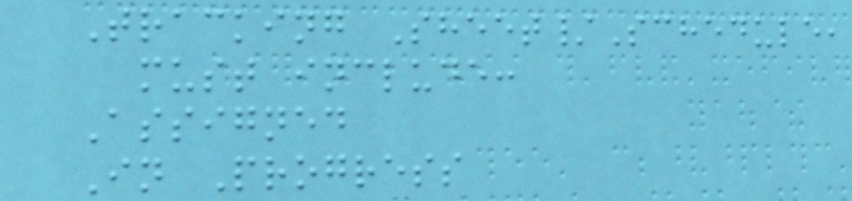Tracking Sheet/Schedule,
must include:
Assigned
In Progress
